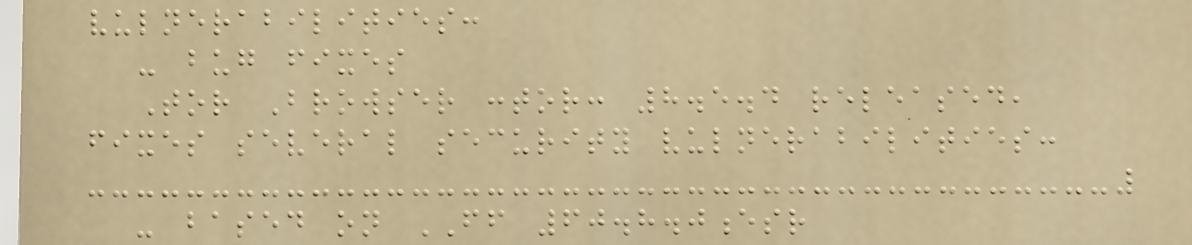vulnerabilities:
- bug fixes
Tor Browser :tor: 8.5.4 released,
fixes several security vulnerabilities:
- based on FF 60.8.0esr
